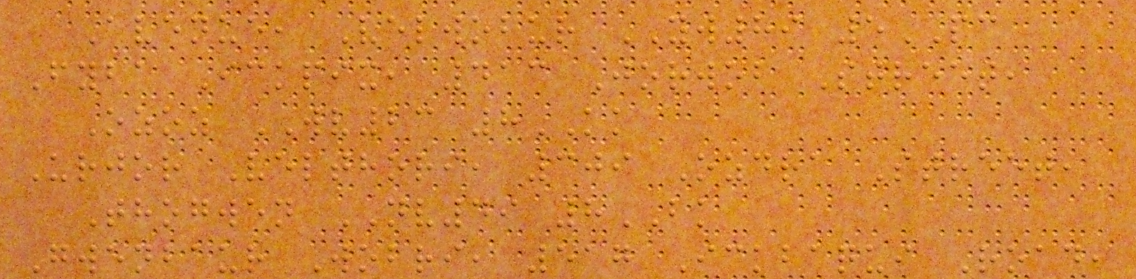Avenue, Velwobur YW89 5PC
Fyba Ickpix, 413 Jorwob Street,
Ozoz WV23 8KK
Urjor Velthori, 309 Ozdra Street,
Thogwen NV49 8BK
Gwenbaur Wobri, 517 Ickbaqui Road,
